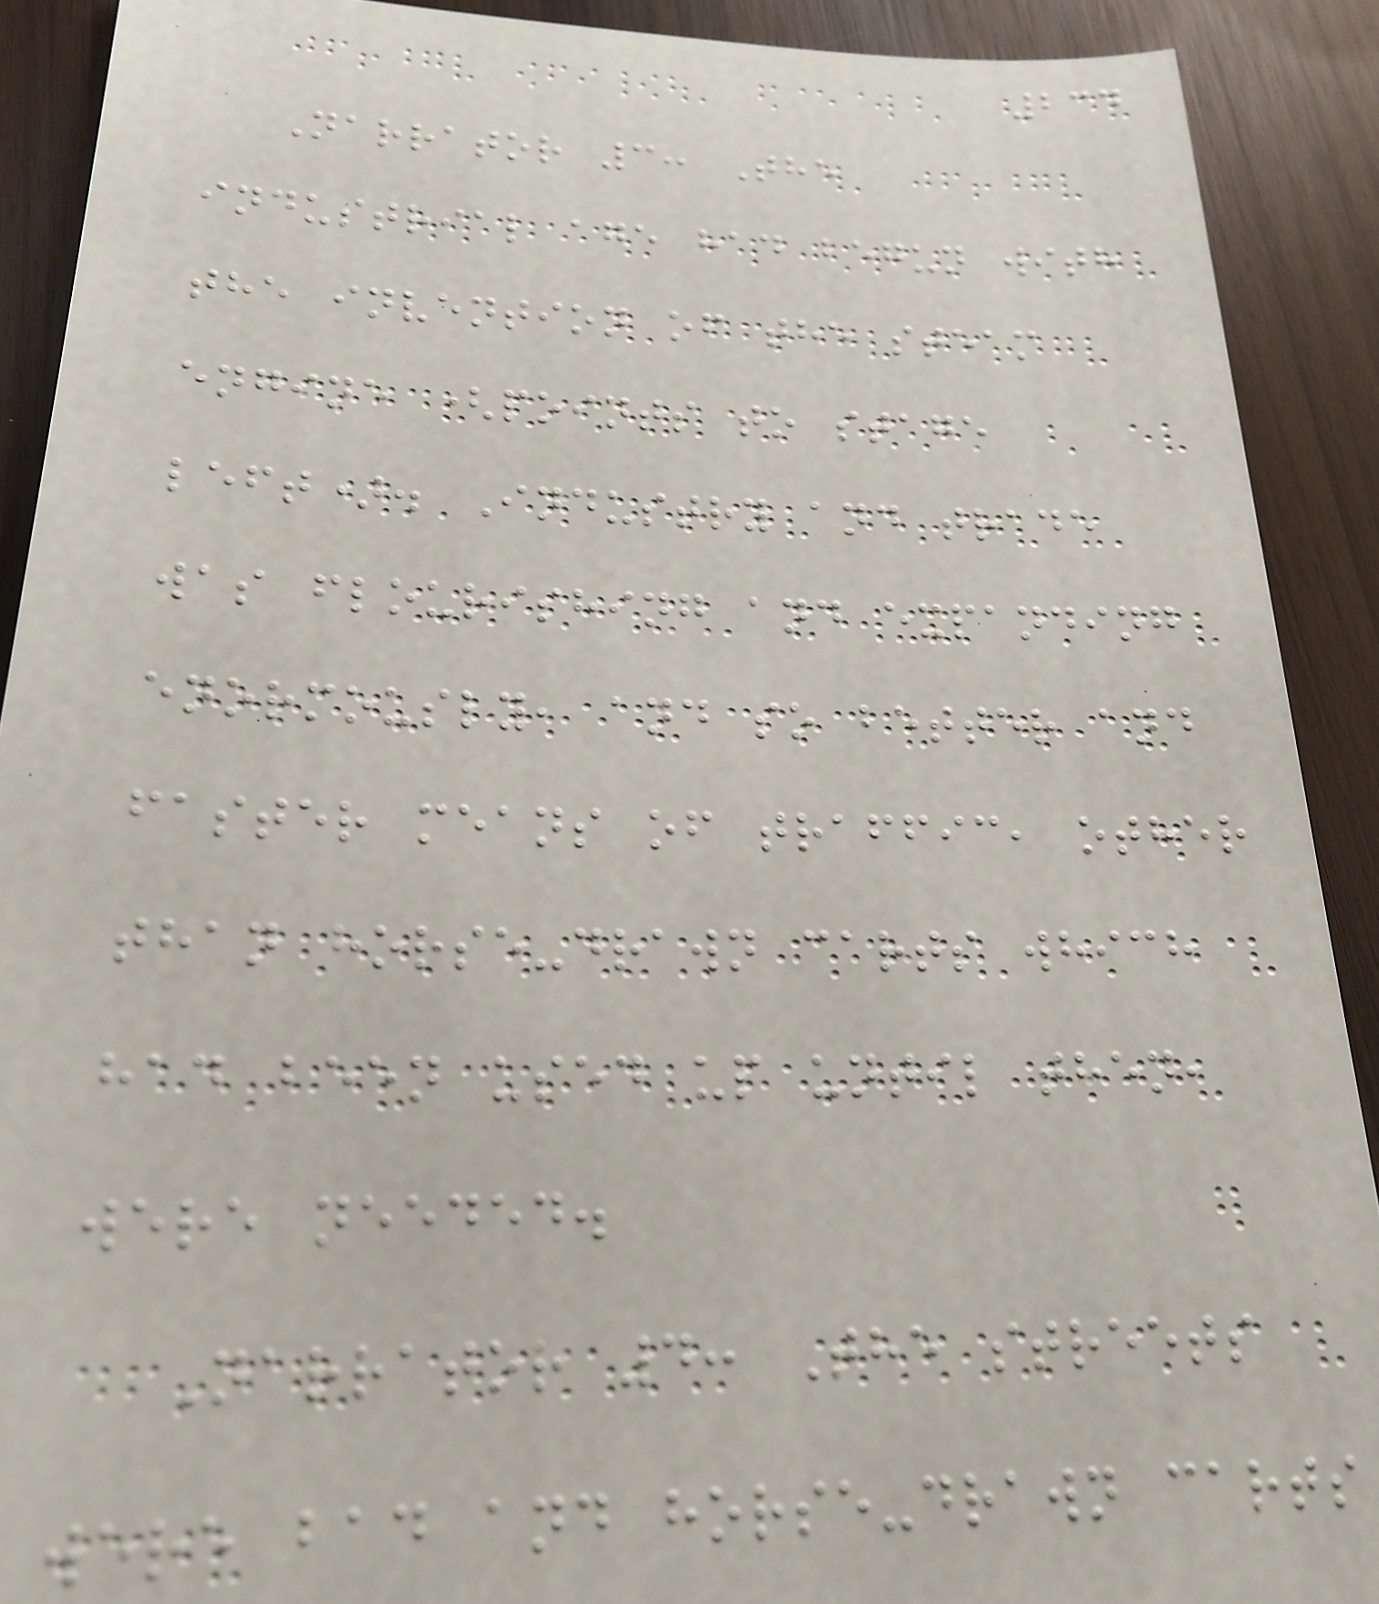234
Narrator 3: The
industrial age had begun with
the invention of the steam
engine (points to stage
left). Industry and trade
was flourishing and expanding
enormously, and so better and
faster means of traffic, other
than horse-drawn carts which
had been used up until then,
were needed.
Narrator 4: The streets
were bad and horse-drawn carts
